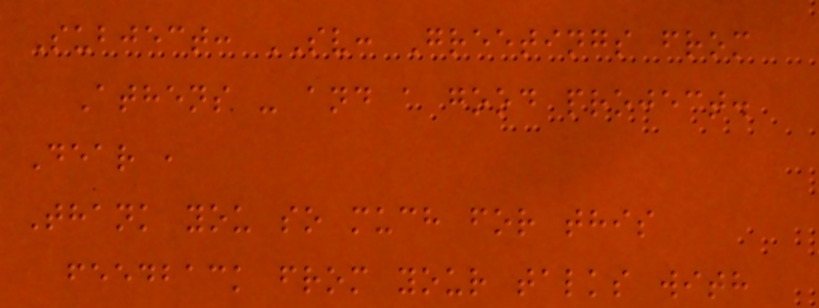Subject: SV: Greetings from
Athens - and a good project.
Dear ,
Thank you so much for this
feedback from your talks with
